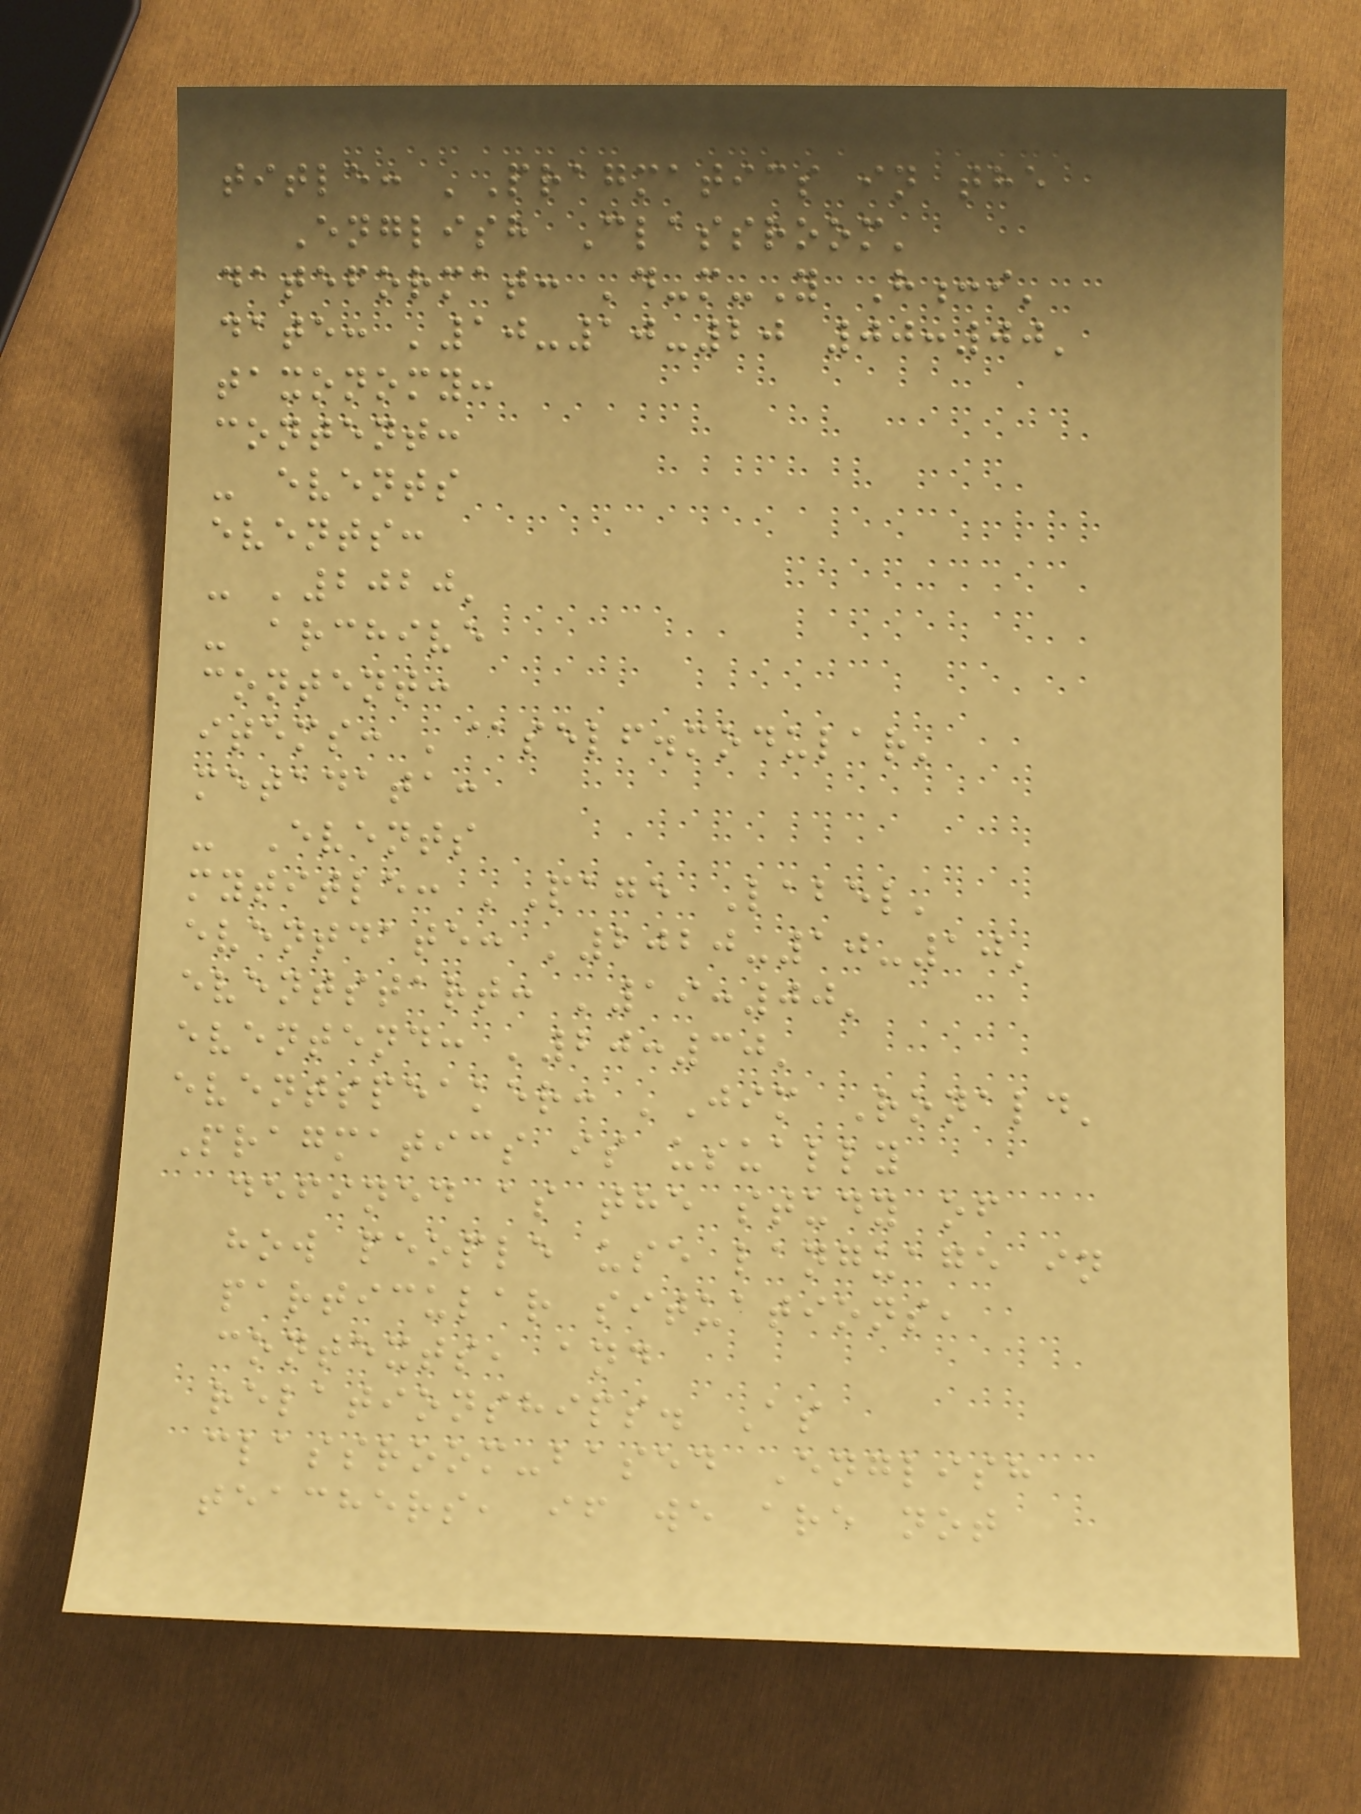title: 'Pragmatics in the
English Classroom'
dateformat: 'd-m-Y H:i'
date: '10-10-20 00:00'
taxonomy:
content:
- events
events:
- '2020'
- archive
content:
items: '@self.modular'
metadata:
- Events
mytitle: 'Page Label'
eventdate: '2020-10-10'
eventstart: '19:00'
eventend: '20:30'
eventspeaker: 'Jim Ronald'
Pragmatics is usually
defined as the study of
how people use language in
particular situations,
contexts, and
relationships. As
classroom-based English
teachers, if we are not
